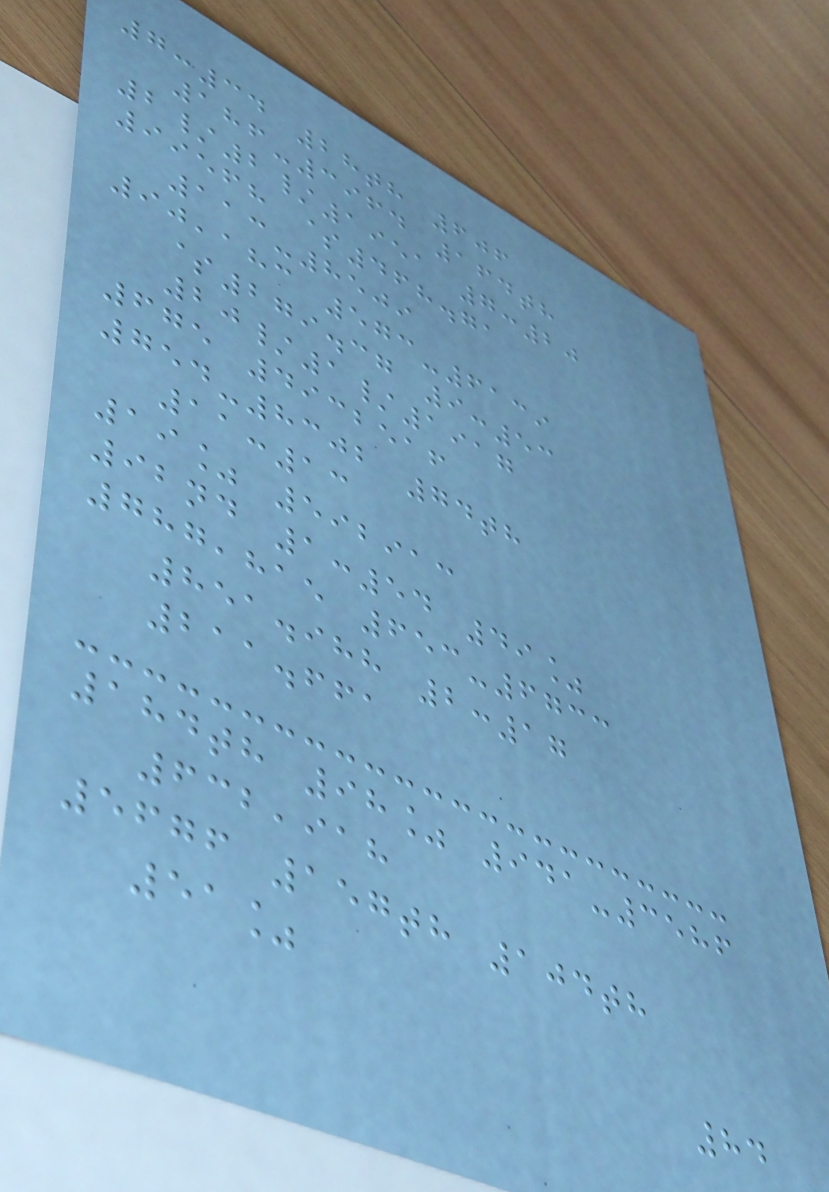7:34 28th 606
186-3964 164th
2/2/1951 7:20
99568 $468.71
113-8509
90,183 573-6139
$279.37 9:53
20/1/1917
675 4932516
754-8302 74th
11:13
19% 592913
92nd 1:54 49%
787,815 653-6733
851.988 2:17
211.661
184th 98% 941-3586
632,918
5676 157th 104th
51%
84
